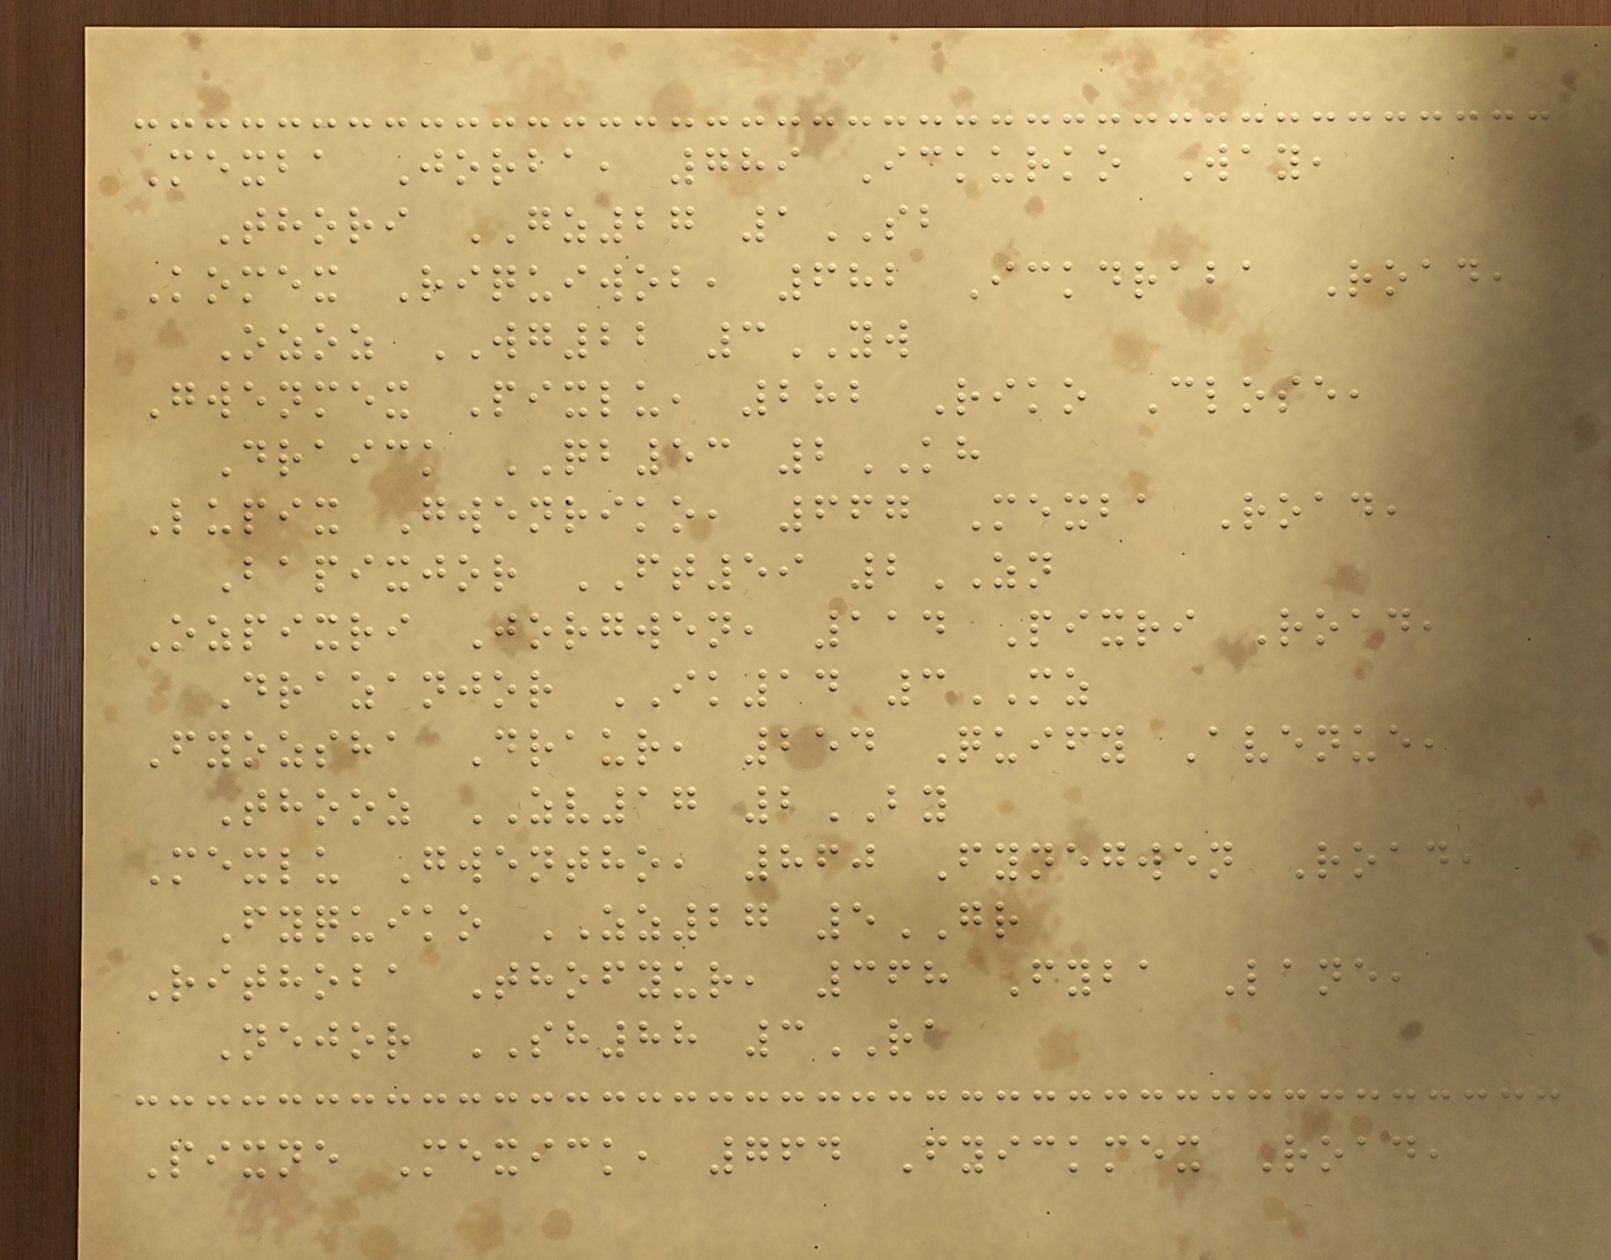Mexba Jorba, 789 Ickurko Way,
Thori GZ27 1SB
Komex Riquiwob, 682 Ickdraba Road,
Ozoz WG22 3YW
Gwenmex Pixlu, 282 Riko Close,
Draick QB53 2KH
Lupix Gwenriko, 667 Mexba Road,
Bapixjor FT59 2ZN
Ozpixri Jorgwen, 114 Pixri Road,
Drazanjor IK14 3MZ
Fyozsha Draur, 254 Quify Avenue,
Thooz ZV17 2BY
Mexlu Gwentho, 860 Fynegwen Road,
Fyquiko ZZ27 5GR
Rithoba Thofyur, 368 Fyba Lane,
Nejor SH88 3RA
Pixne Mexick, 764 Fyickmex Road,
